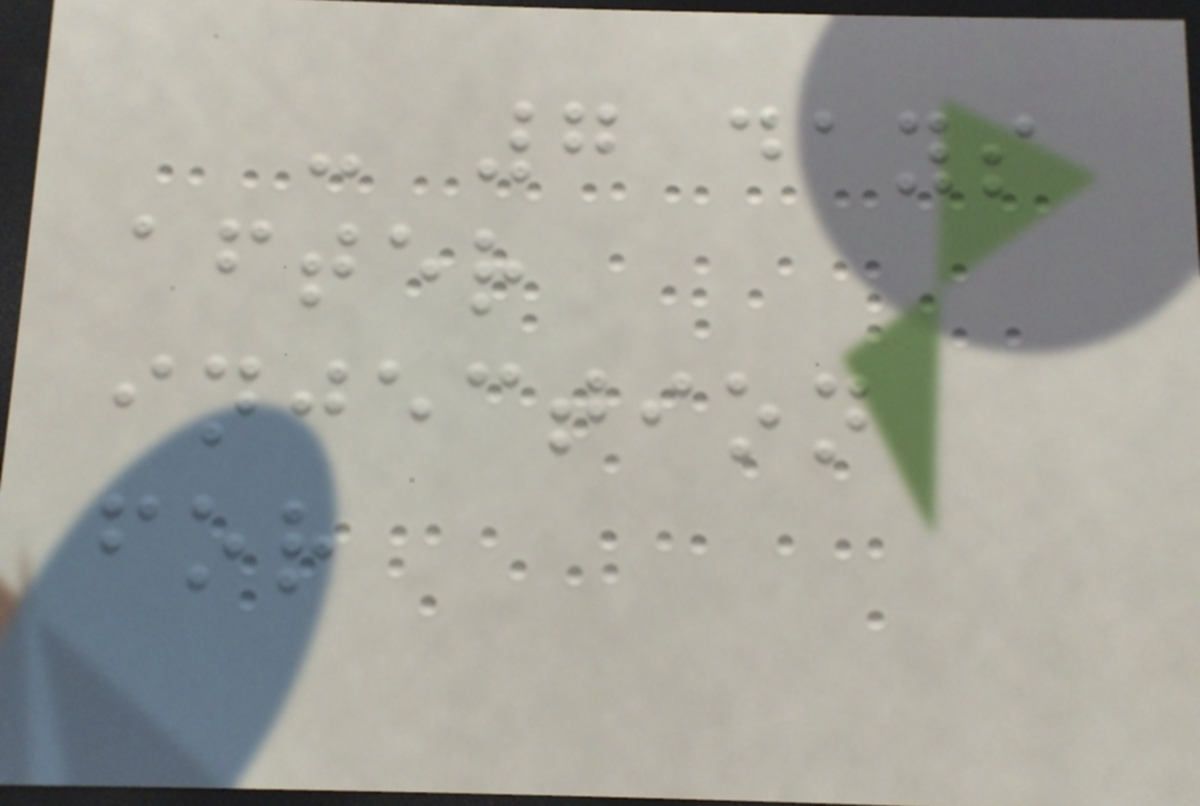- 7 days
after
injection
for
